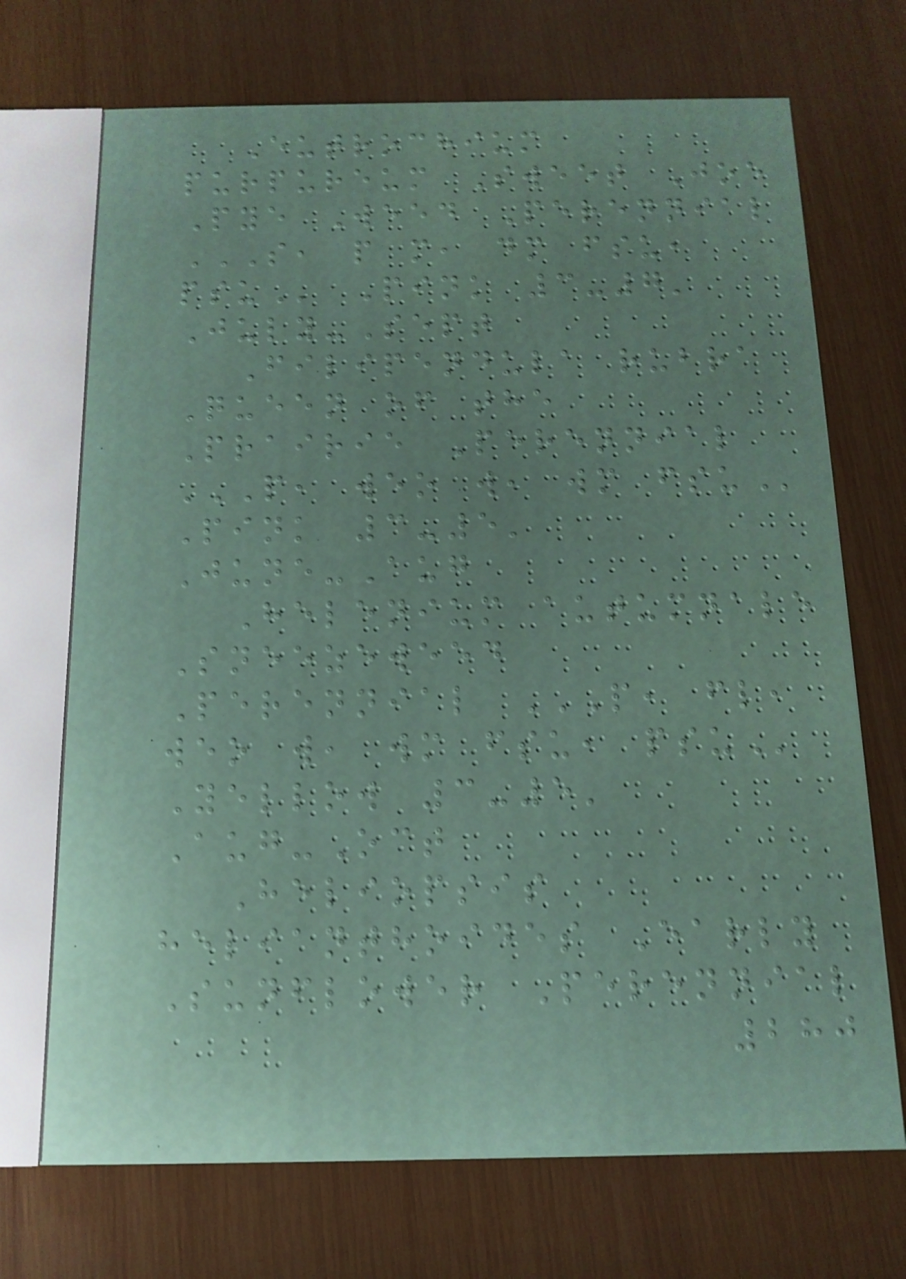Eutrochium
purpureum Sweet Joe
Pye Weed Perennial
S, P M, DM FSU,
PSU Pink 3-7'
July-Sept
Filipendula rubra
Queen of the
Prairie Perennial
P, WEO W, WM FSU
Pink 3-5'
June-Aug
Helenium autumnale
Sneezeweed
Perennial P, FL,
WEO W, WM FSU, PSU
Yellow 3-5'
Aug-Oct
Heliopsis
helianthoides Early
Sunflower Perennial
280
